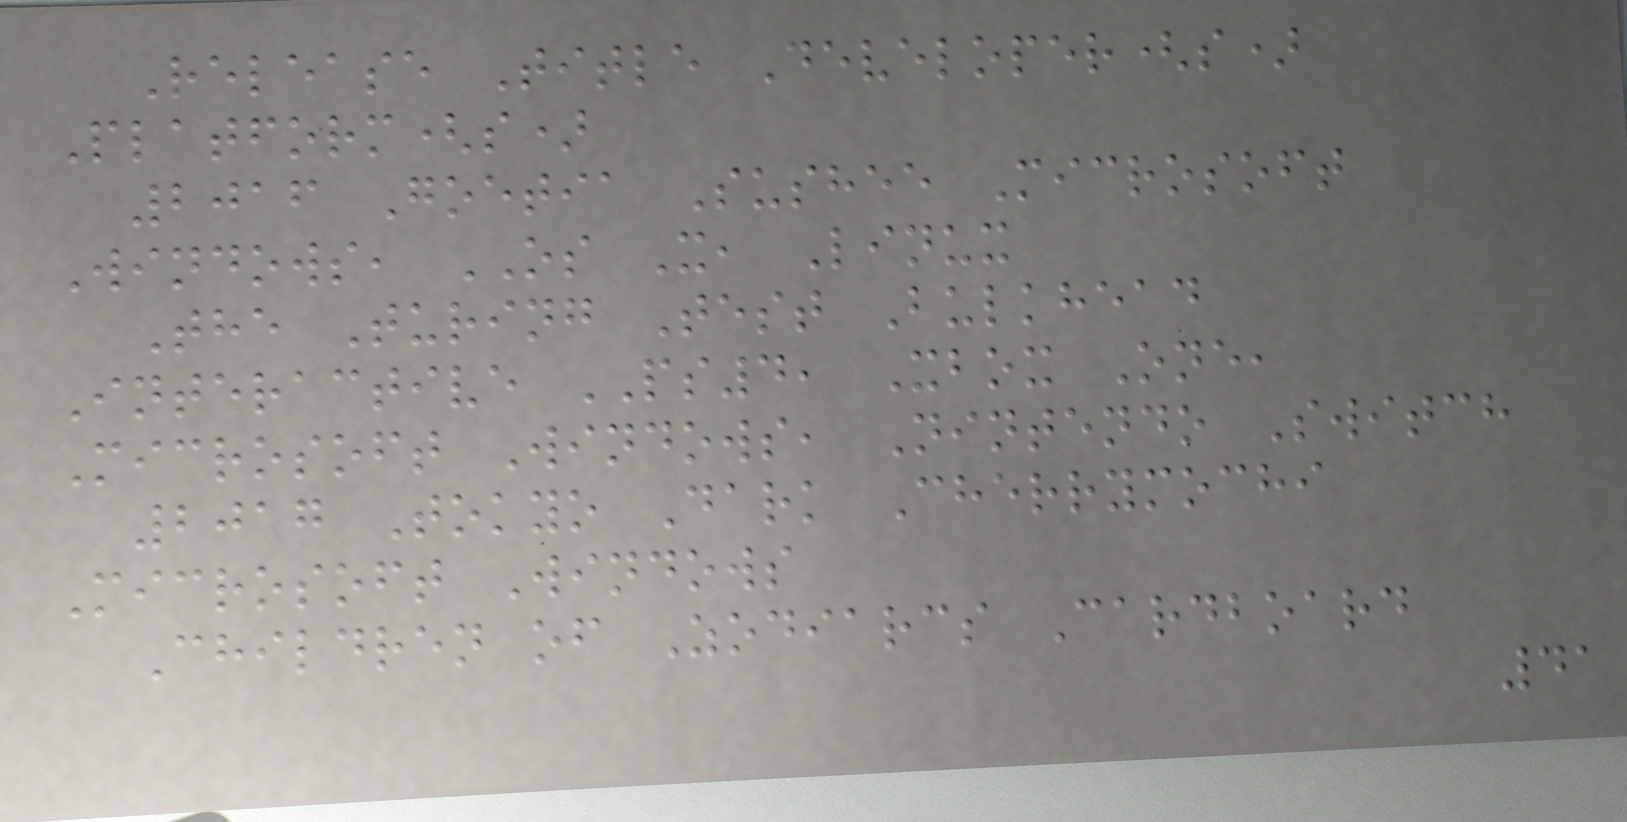Release Title Developer(s)
Platform(s)
2016 Goetia Sushee Microsoft
Windows, OS X, Linux
The Turing Test Bulkhead
Interactive PS4, Xbox One,
Microsoft Windows, Nintendo Switch
2017 Tokyo Dark Cherrymochi
Microsoft Windows
Children of Zodiarcs Cardboard
41
